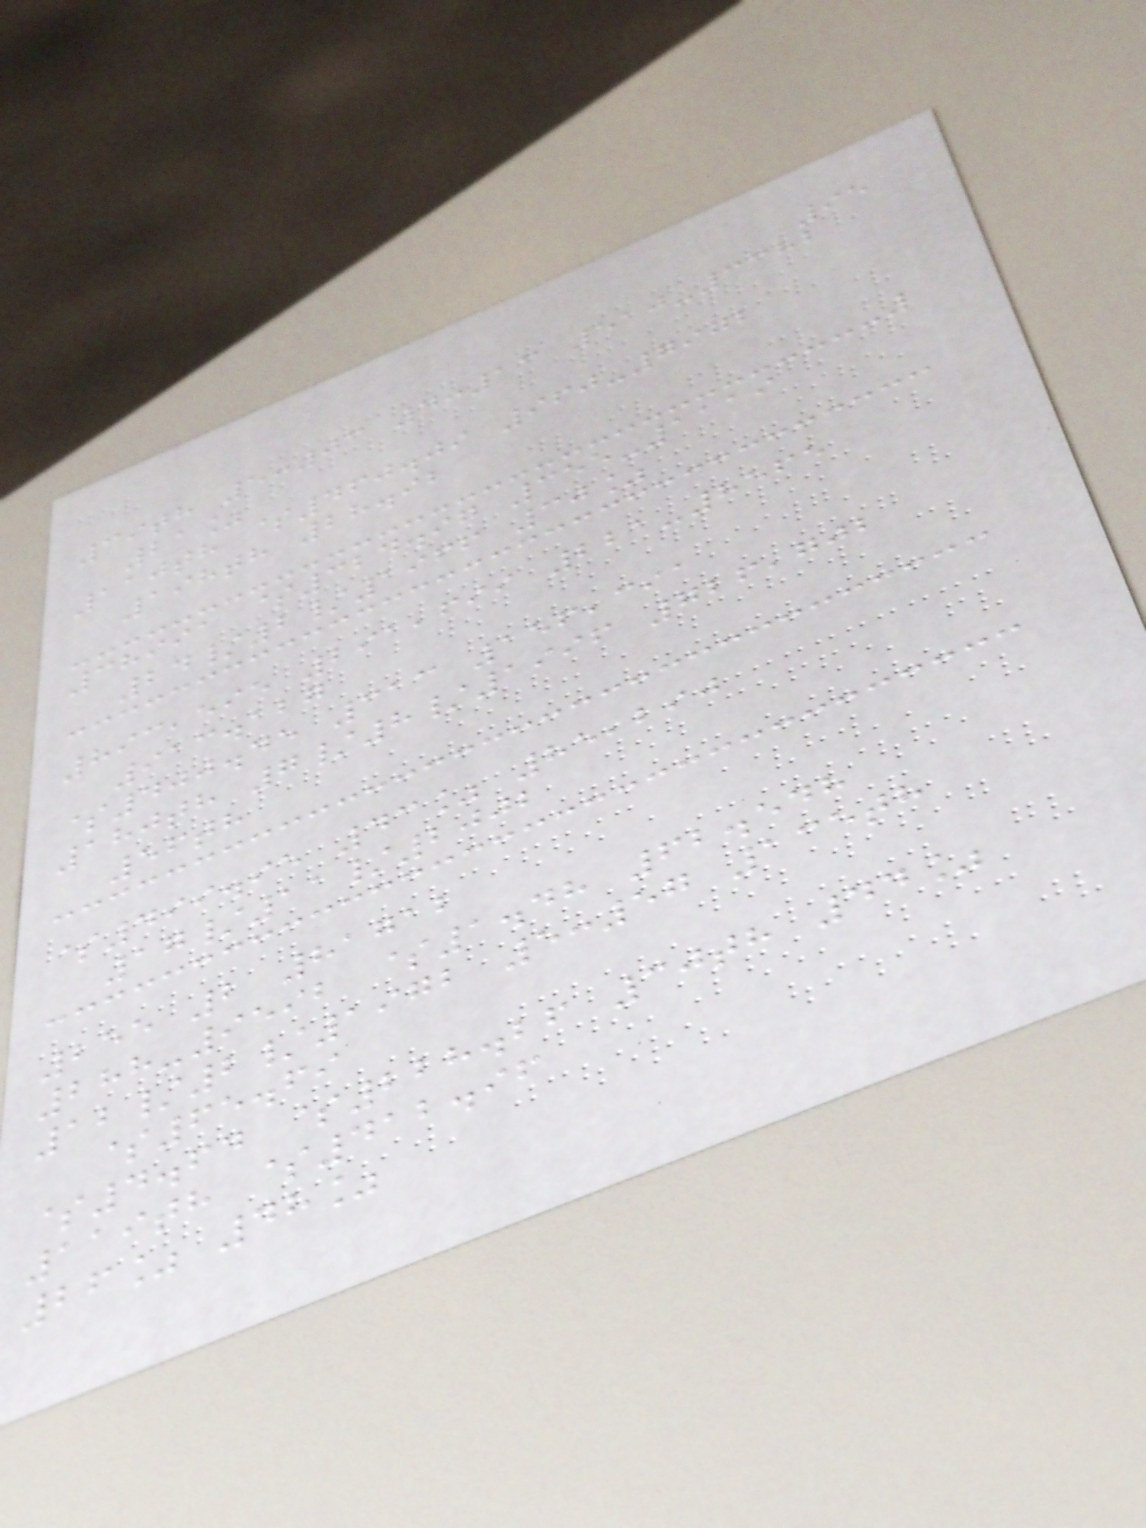95
39th 5:03 4:13 510-3382
21%
110th $460.09 960-7972
198th 28.92
38991 $324.97 355-1119
24/2/1966 30%
893,595 291,699 221-8565
913.127
$400.45 313 156,391
180th 7/8/1996 726,702
56th
$499.95 43% 85,290
17/11/2002
255 2 81712
288-9592 $1.48 62.548
12/2/1972 5:57 135th
$65.69
$4.64 $228.26 30th 44%
119th $412.96
26% 48%
